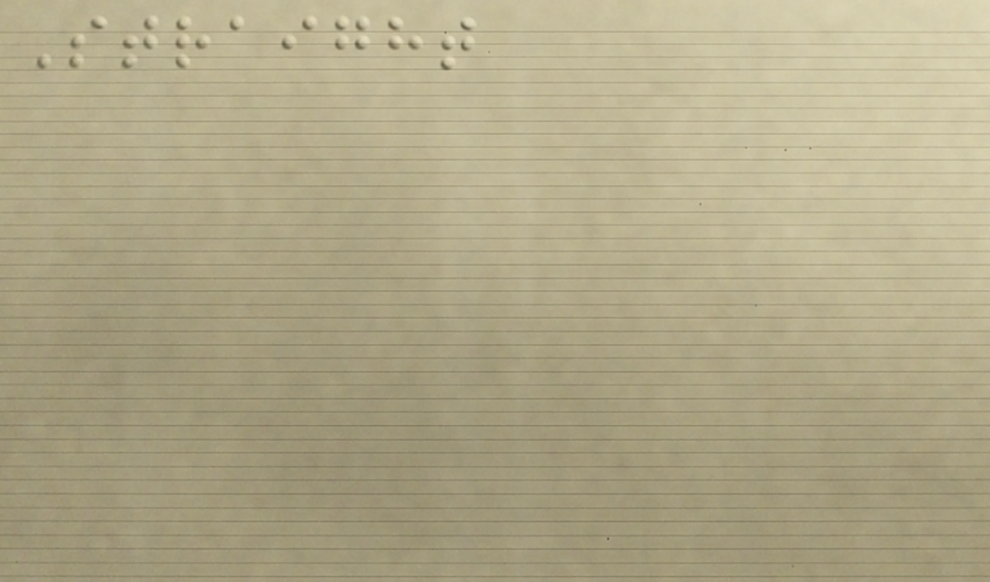Straight
